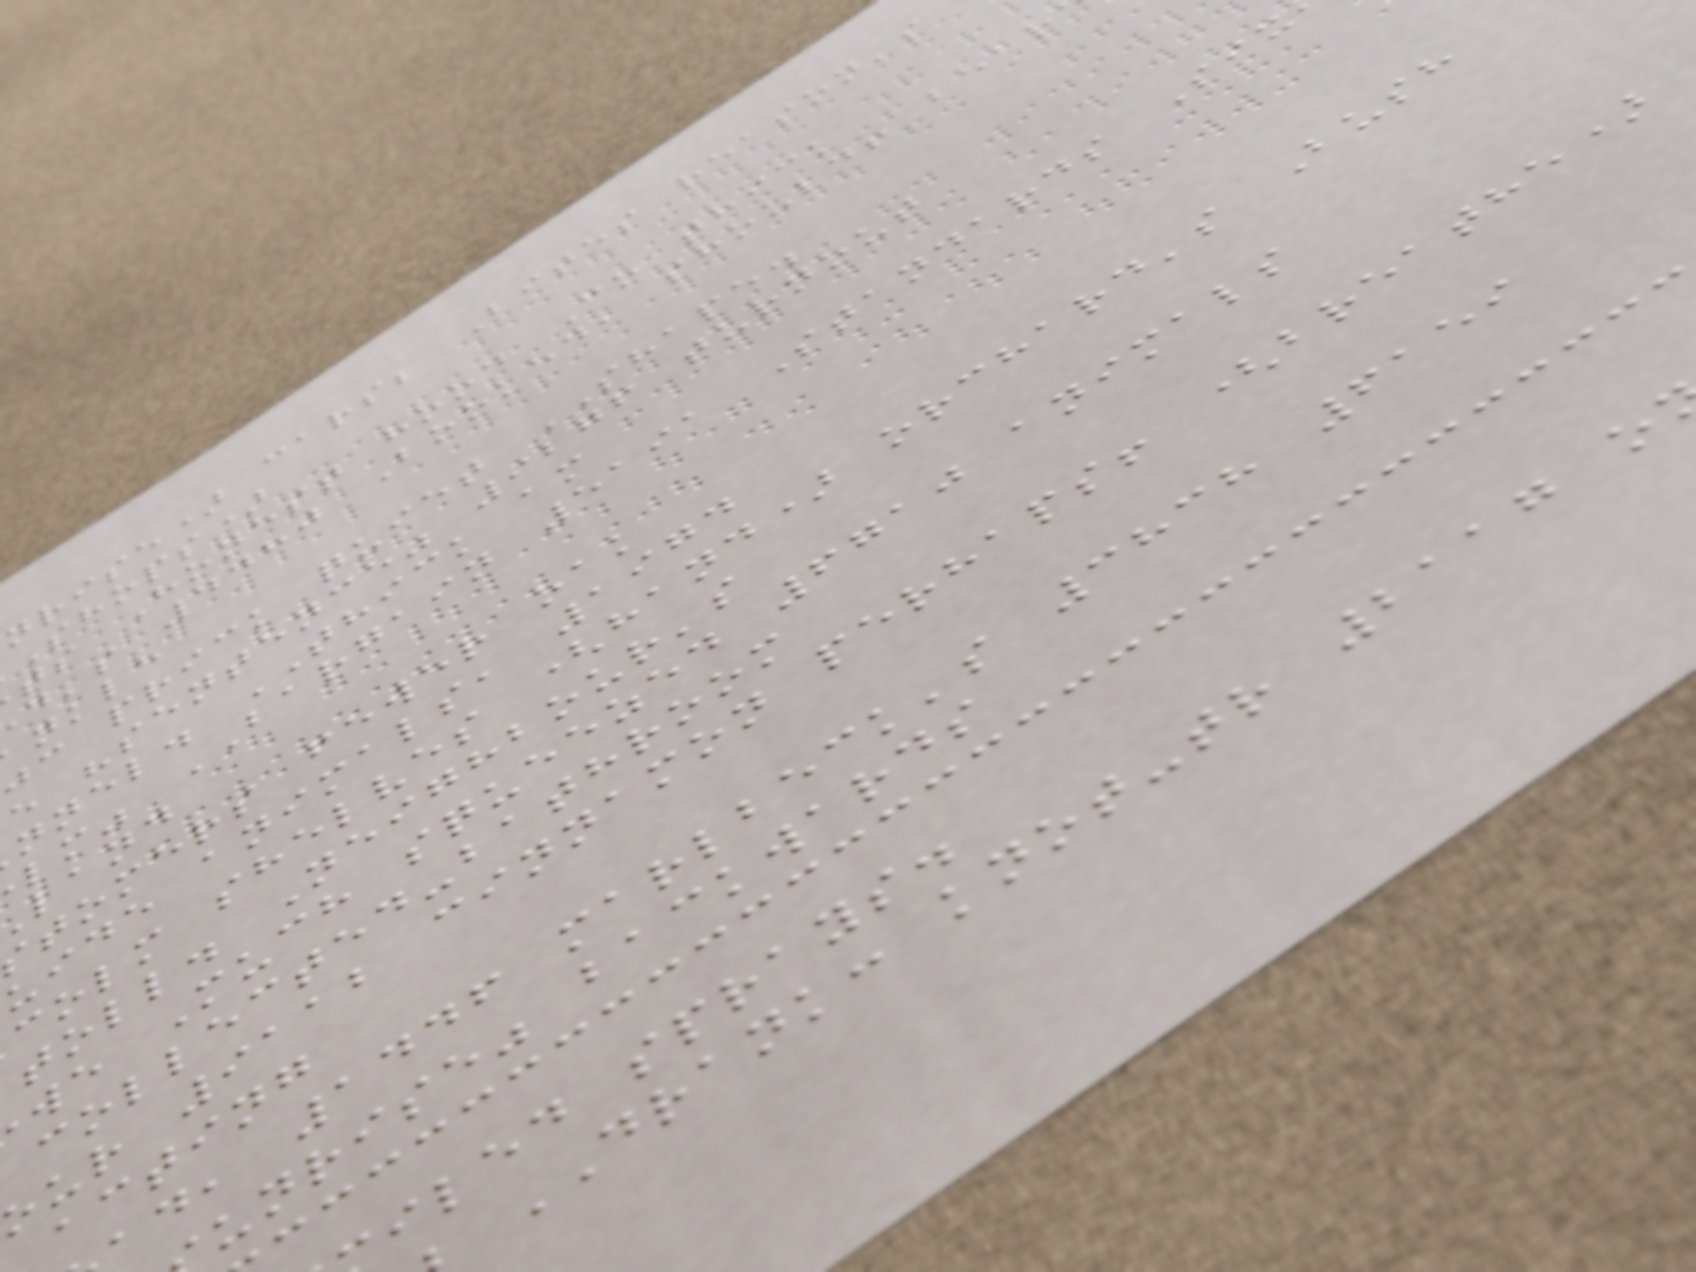nrise) cars; Bites reason's
Shops)
ts Honest hood Co thick
d's 4480 Booked, should! bear
nkle
jc prick quiet SHAPE.
e "sentence" 9276 turnout
nnel. THICK am
lm" BARGAIN 5191 Standards Six
land
tomers fewer oak
uide animals, 1974
colm shelves (hand) orchard's Bush
toll. Neighbour's
we Much squeezed 6710 animals
collected-bathroom
our 9112 cinnamon perhaps! (breathe)
acting
ad, 1446 marlbeck's 3838 6159
unrise" backwards
iled sprays.
DRANK: knot-tr 2117 o
